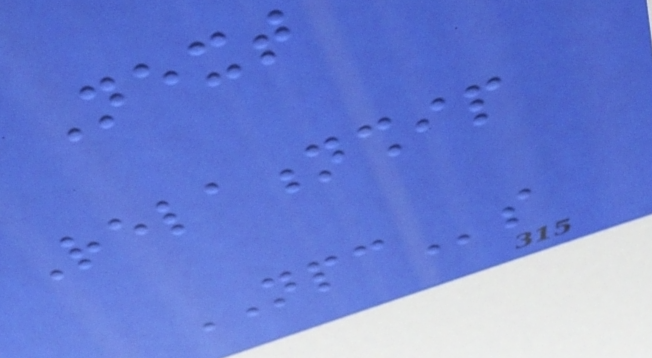Next
Relationship
NPCs
